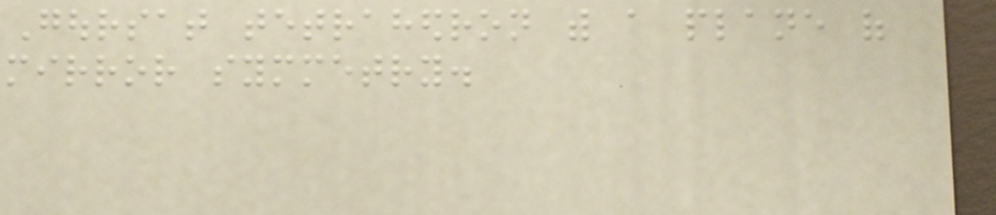Goursat tetrahedron with a plane of
mirror symmetry.
